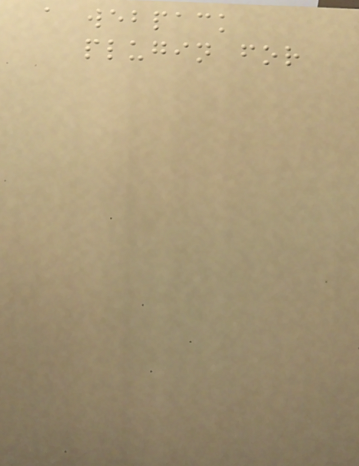a webpack
plugin for
